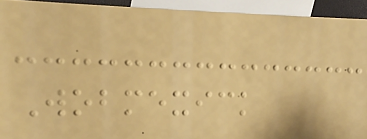Wobmexick
